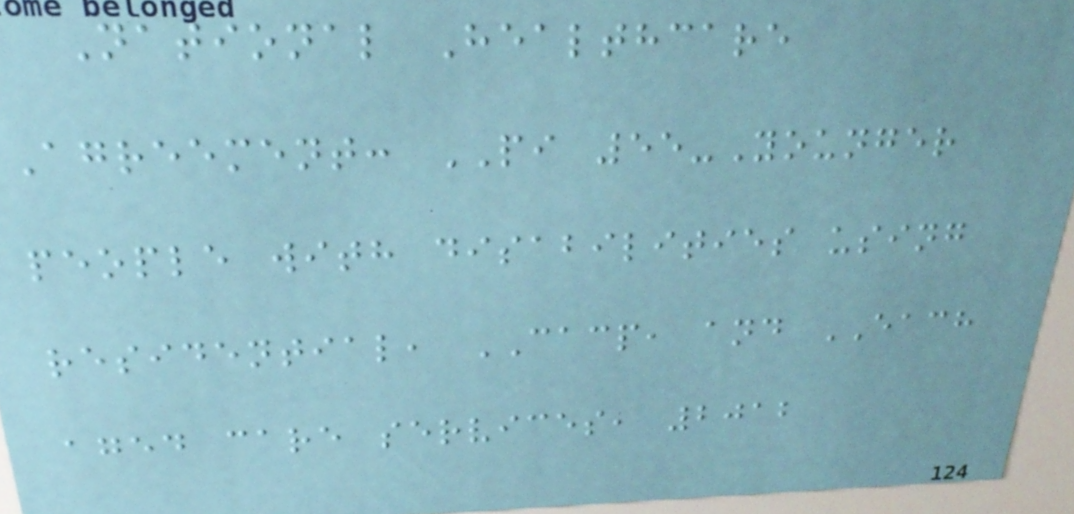National Healthcare
Agreement: PI 55-Younger
people with disabilities using
residential, CACP, and EACH
aged care services, 2012
